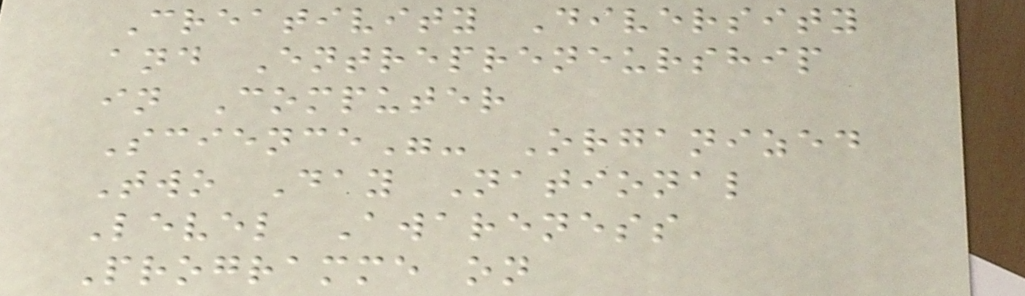Creativity Diversity
and Entrepreneurship
in Computer
Science"- Organized
Two Day National
Level Awareness
Programme on
